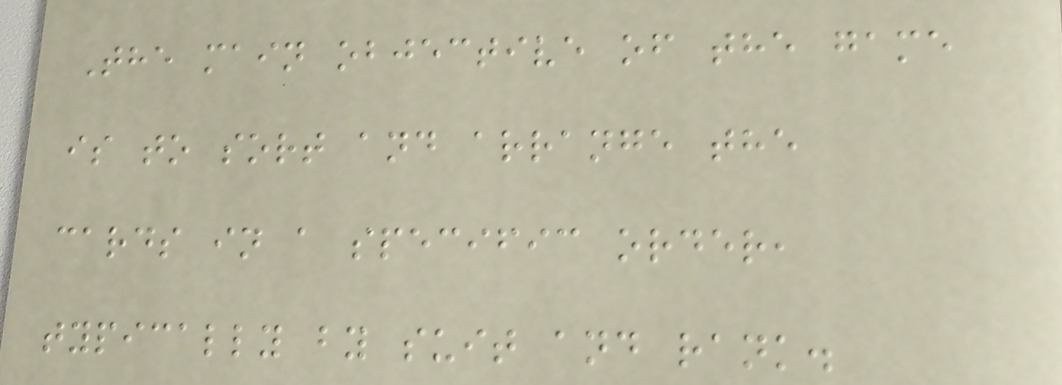The main objective of the game
is to sort and arrange the
cards in a specific order,
typically by suit and rank.
